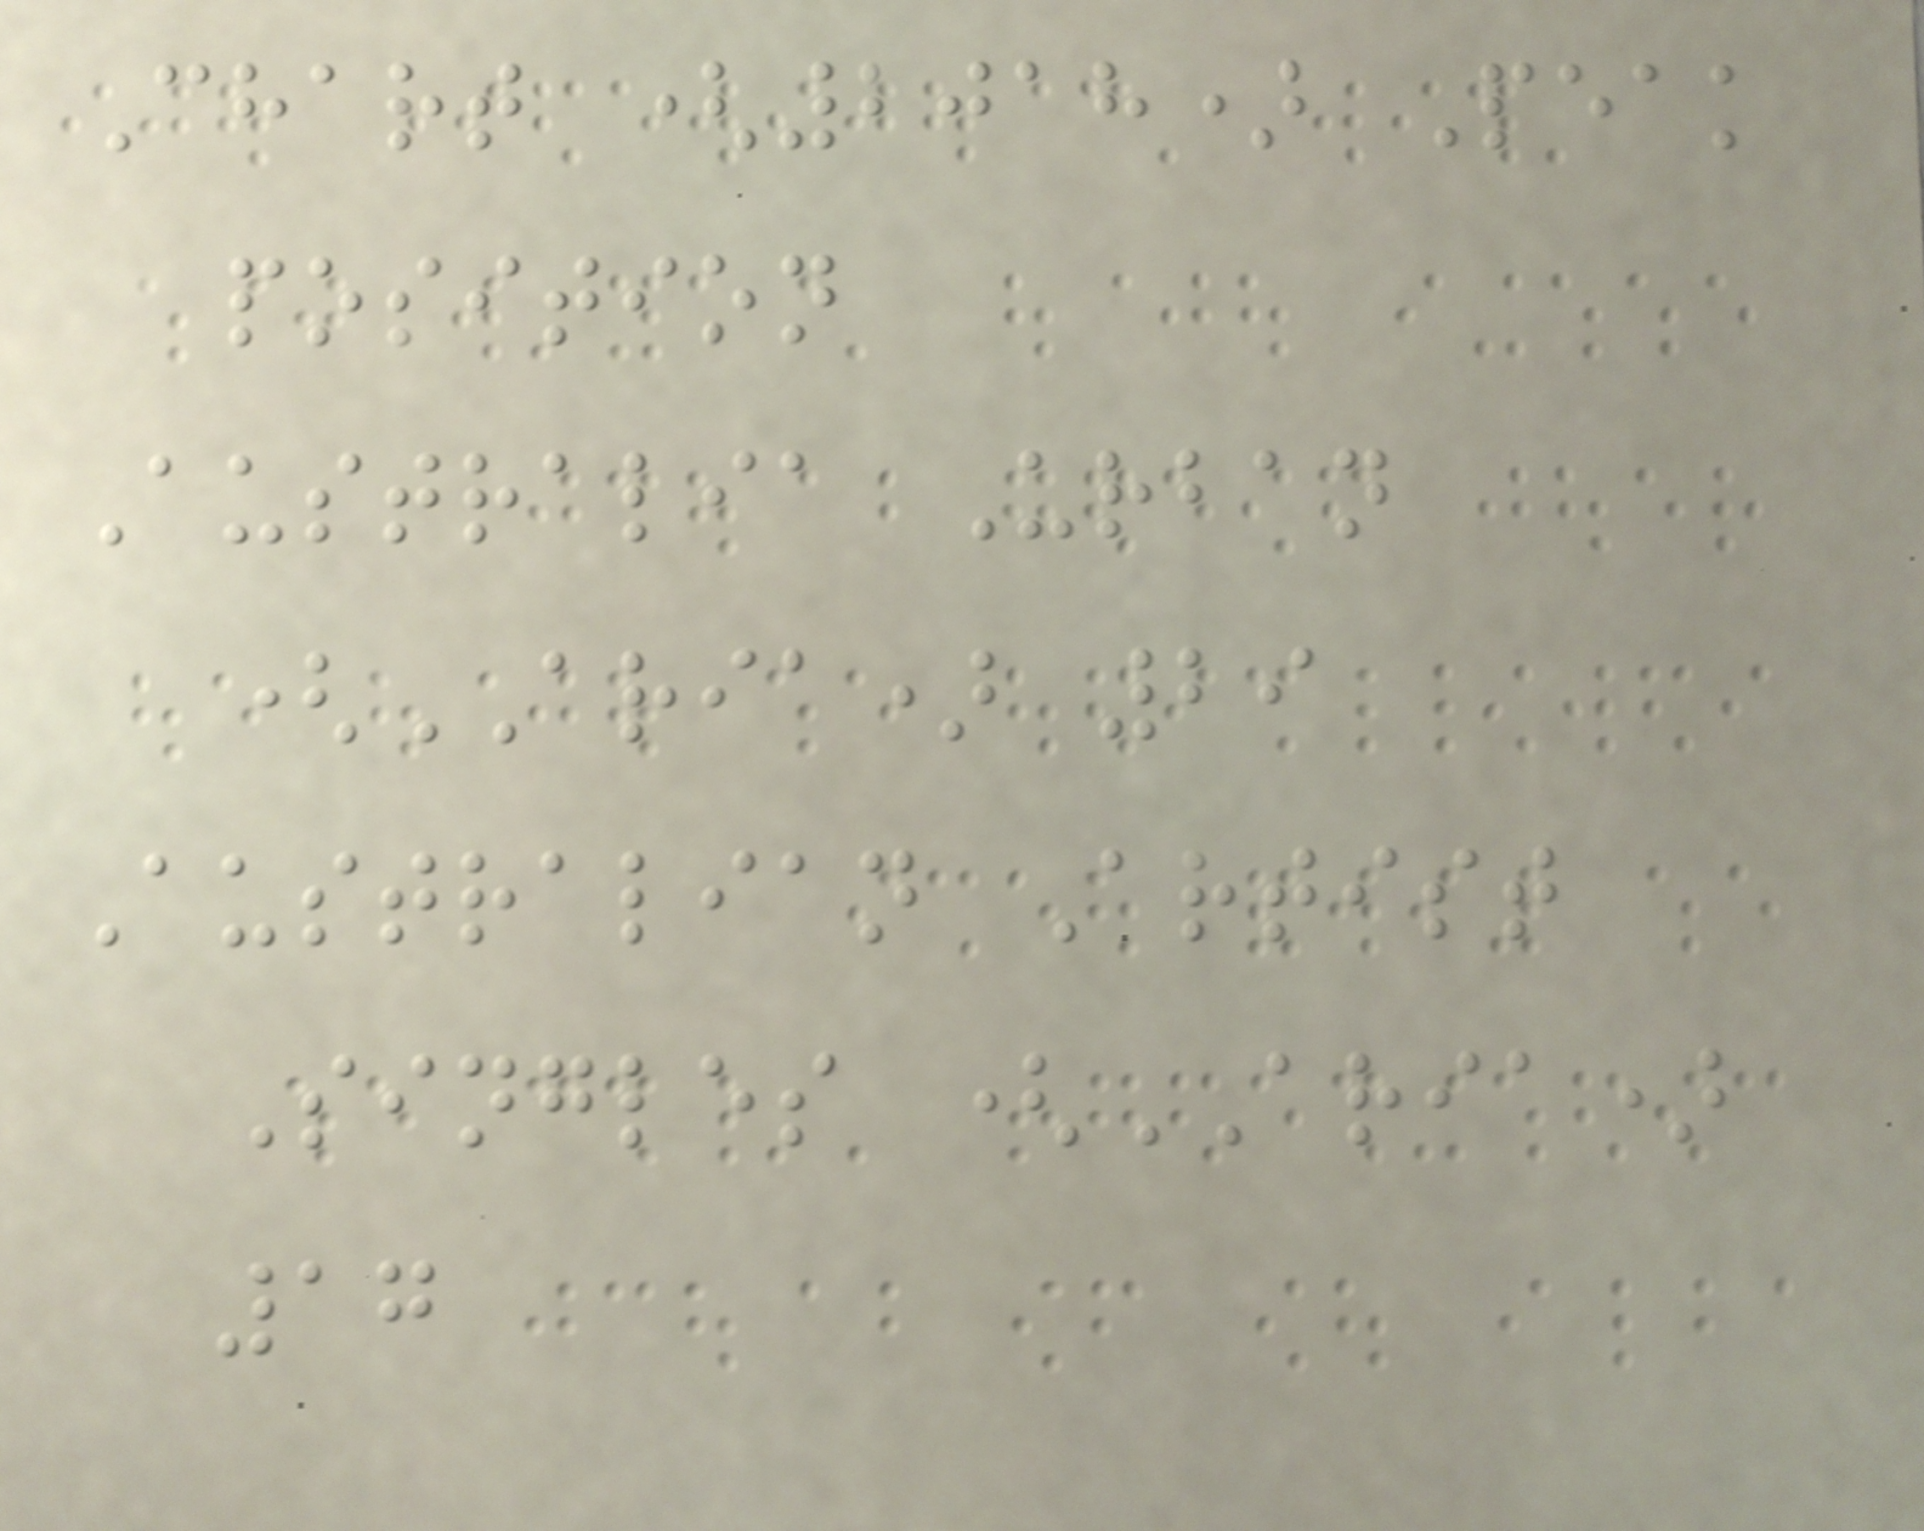Chart (2018) Peak
position
Australia Urban
(ARIA) 29
Australian Artist
Singles (ARIA)
17
